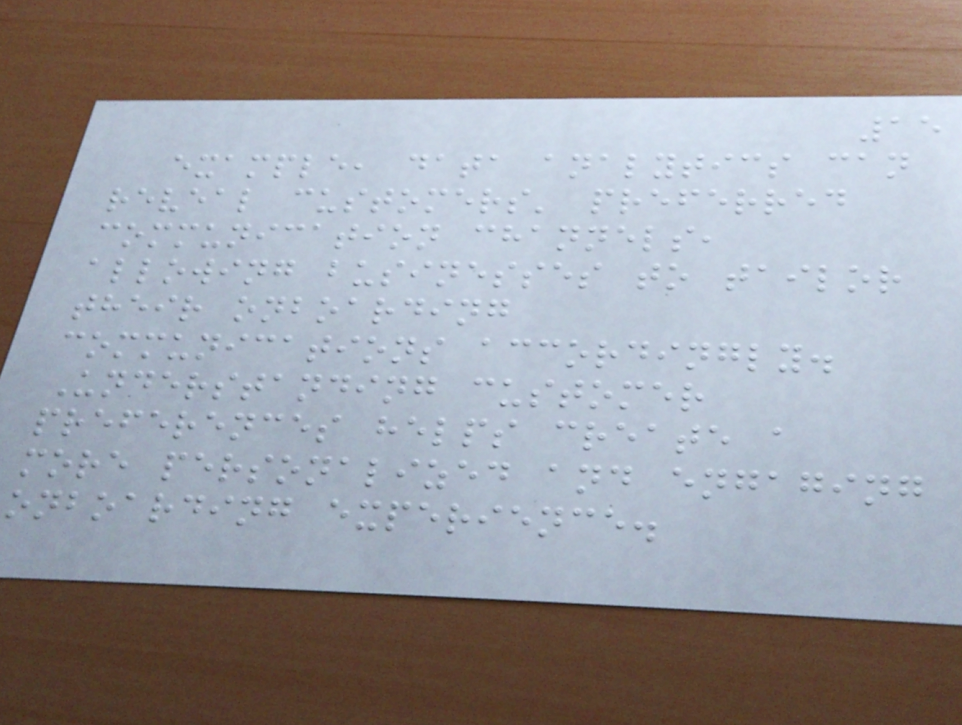15
example, data analytics can
reveal customers' preferred
communication channels,
allowing businesses to tailor
their onboarding
communications accordingly.
Understanding customer
preferences helps create a
more personalized and engaging
onboarding experience.
